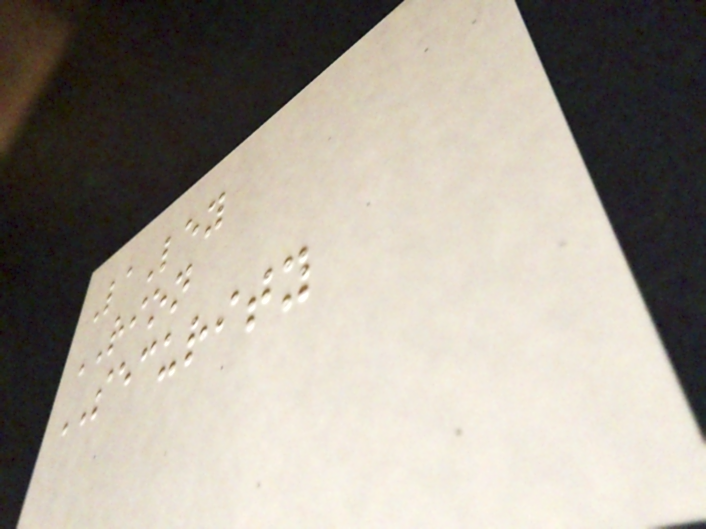LaLey
RION
SECURITY
